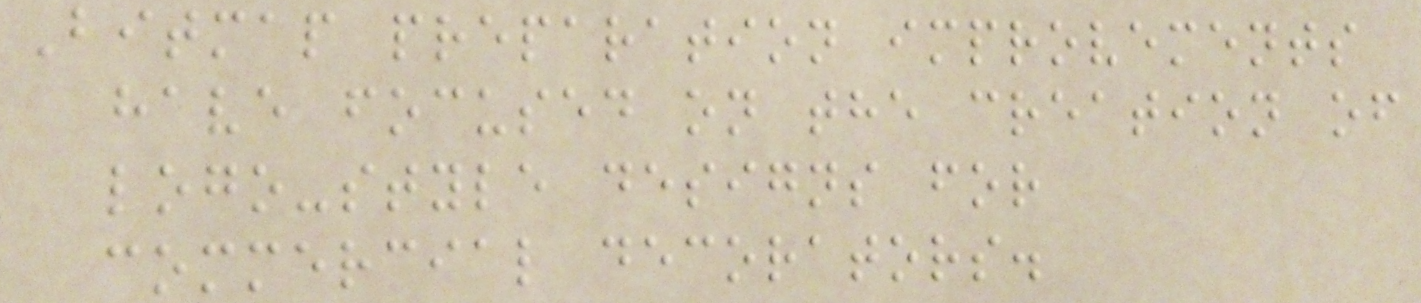Bitmap preparation improvements
have focused on the creation of
logo-style designs for
commercial decorators.
